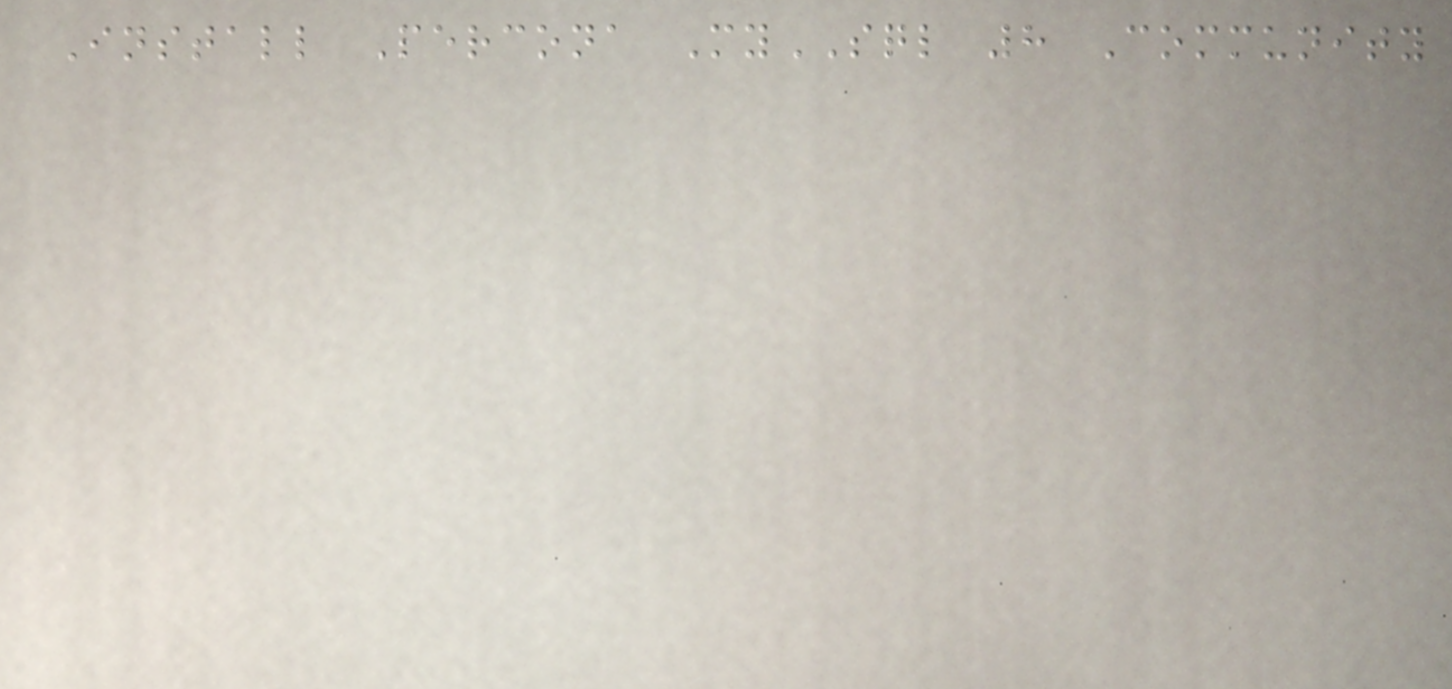Install Percona MySQL 8 Community
